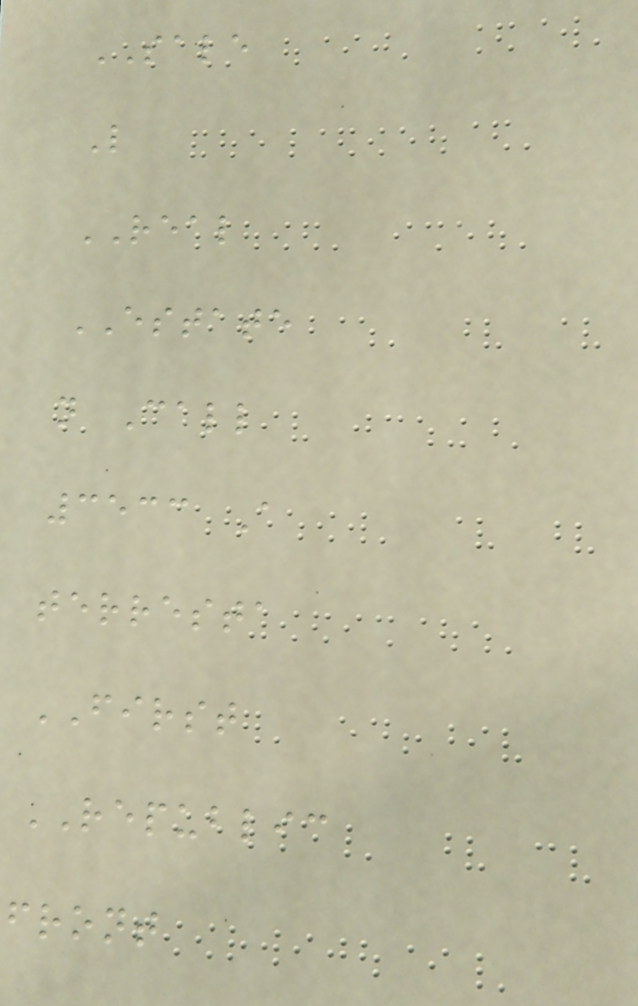SALE
L
REAL
ESTATE
n Call
3533 A
terresta
FIRST
REPUBLIC
front
